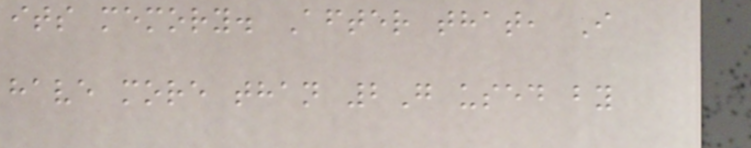its memory. After that, I
have more than 2G used by
